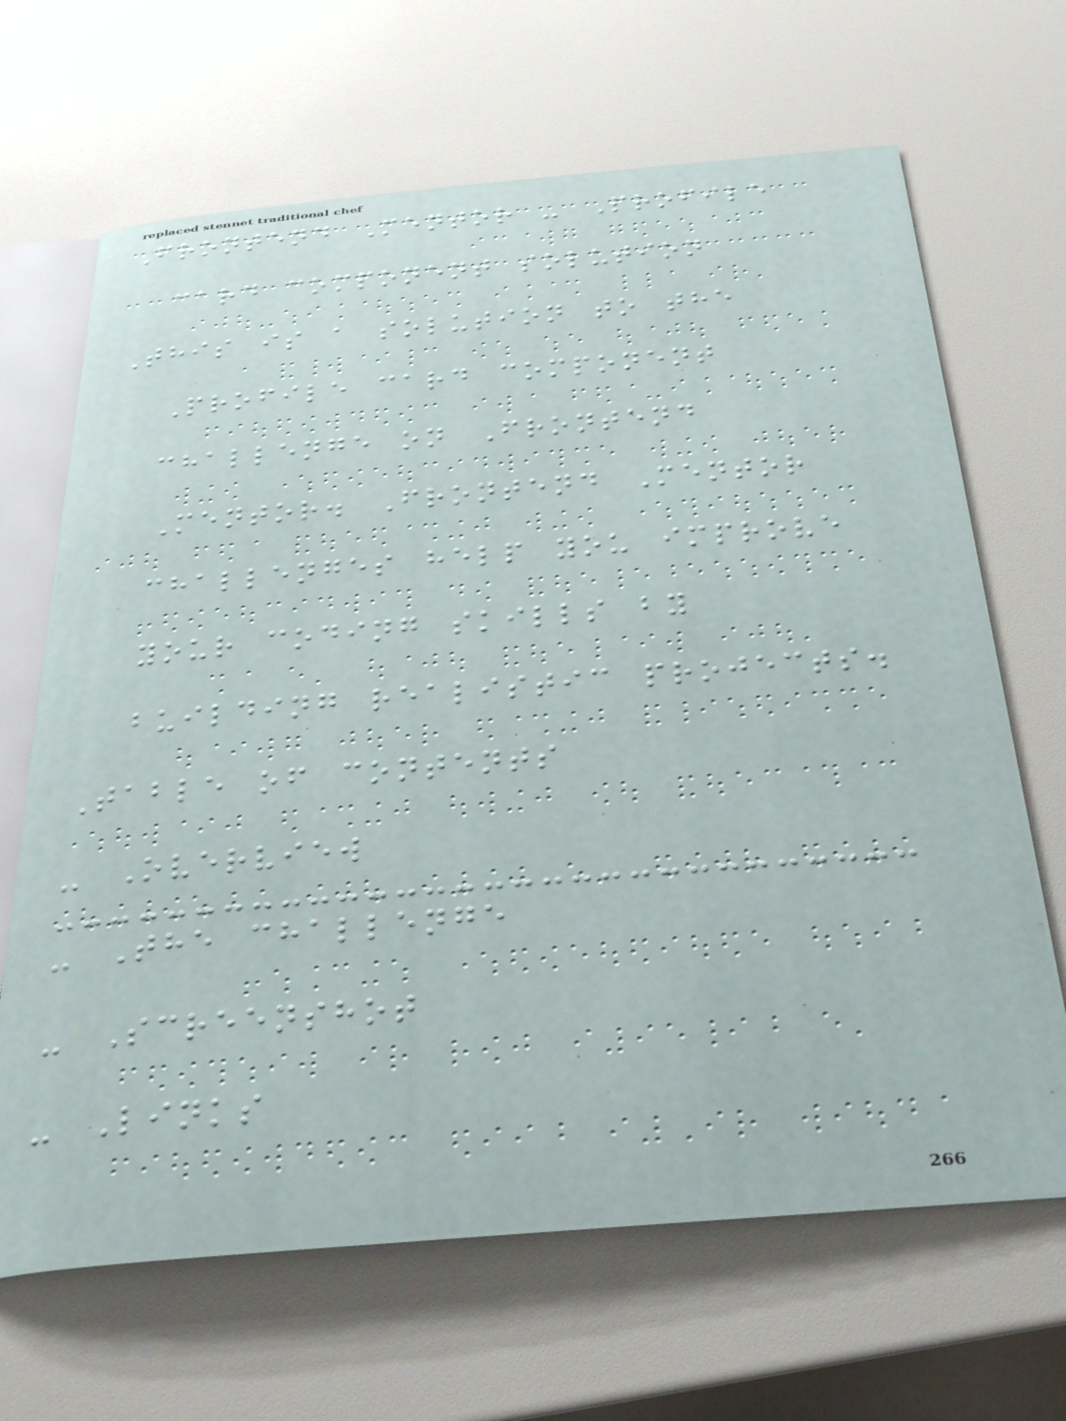Frontend Mentor - Profile
card component solution
This is a solution to the
Profile card component
challenge on Frontend
Mentor. Frontend Mentor
challenges help you improve
your coding skills by
building realistic projects.
Table of contents
- Overview
- The challenge
- Screenshot
- Links
